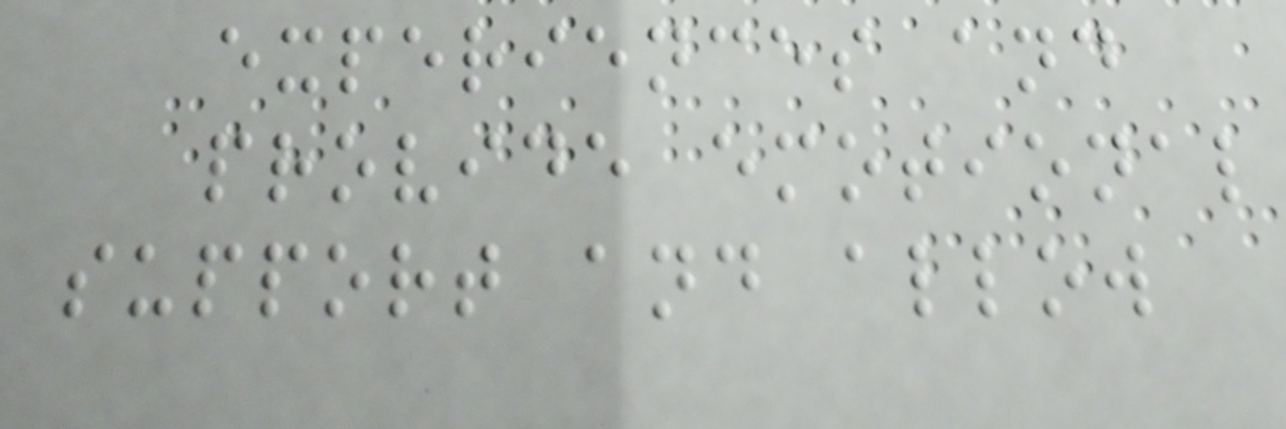experiences and
provide emotional
support and allow
